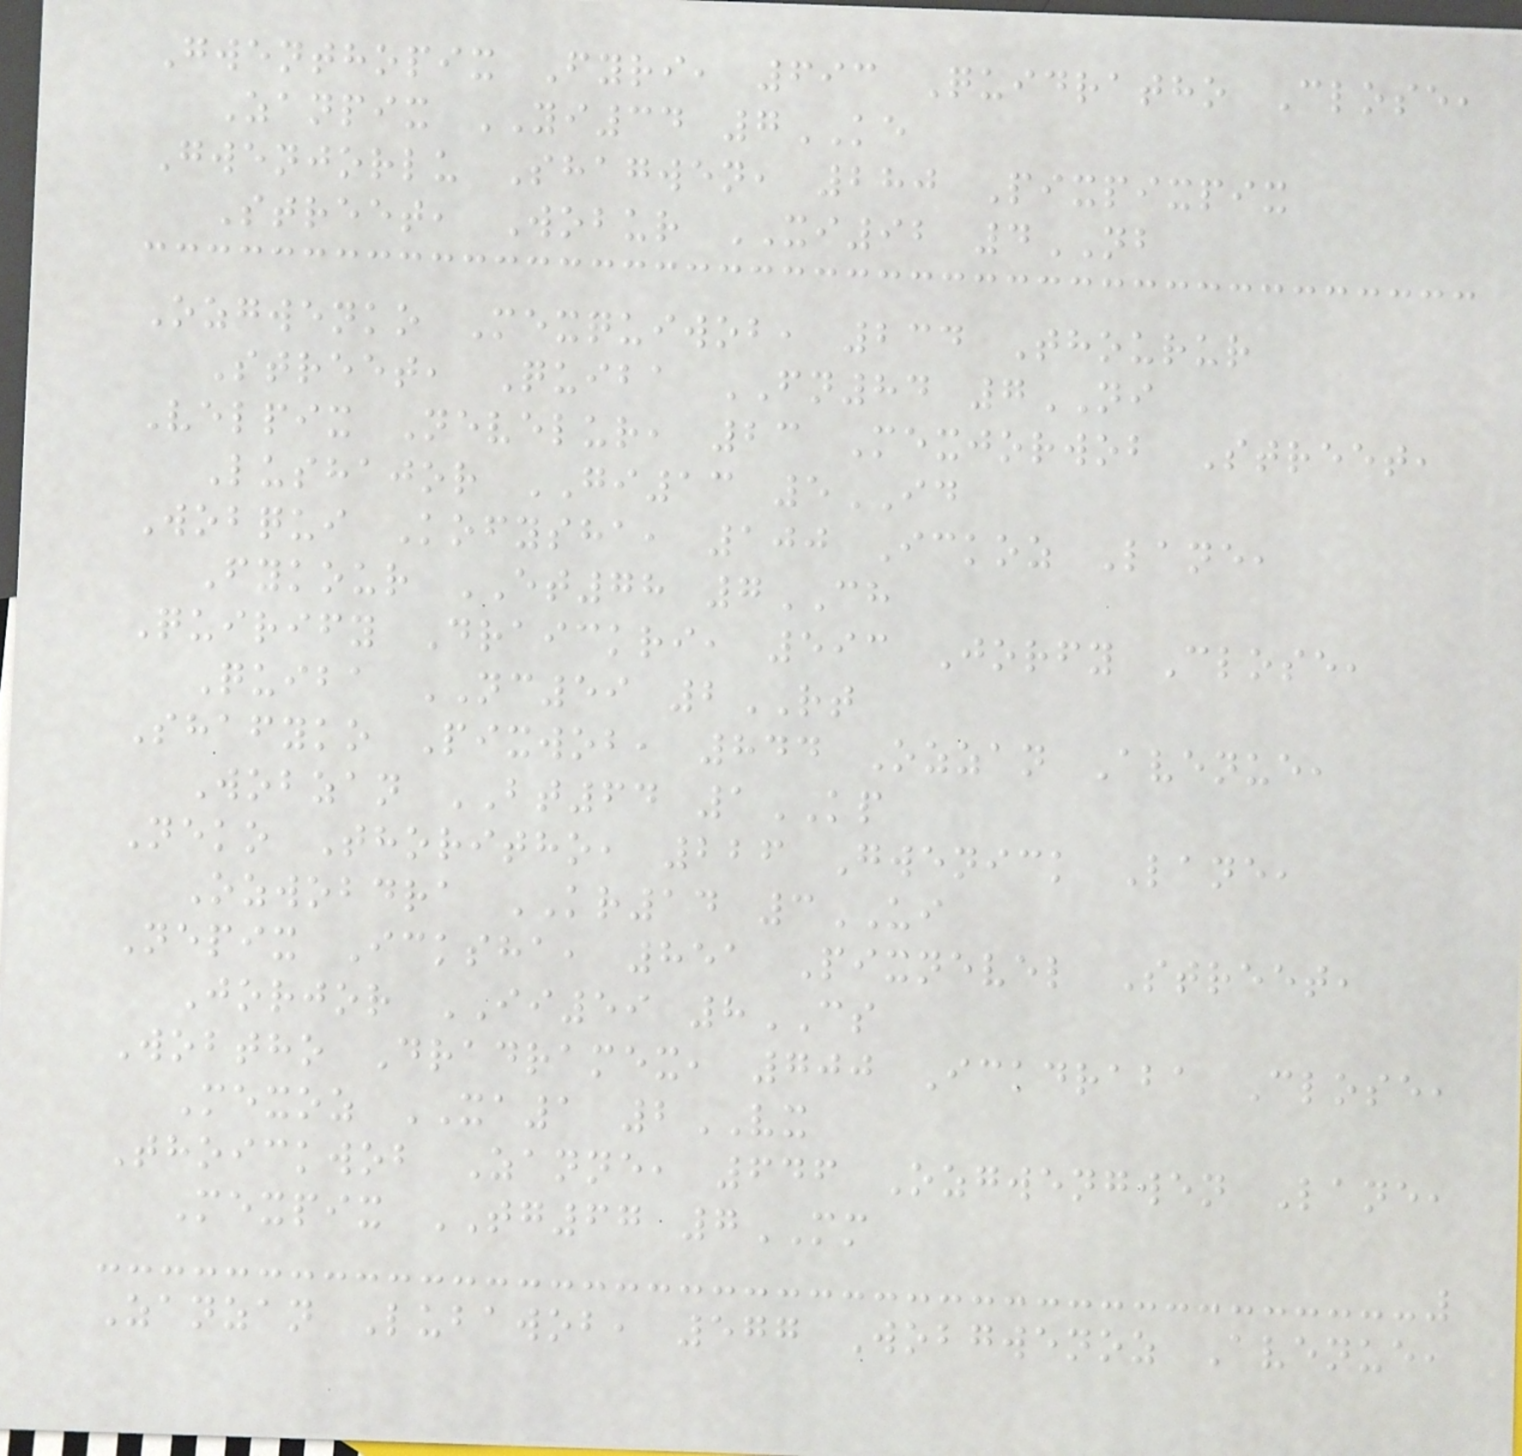Gwenthopix Fyri, 693 Quidratho Close,
Zanpix YI34 7KE
Gwenjorlu Shagwen, 280 Pixpixpix
Street, Wobur XI92 4NB
Ozgwenko Mexquiwob, 234 Thourur
Street, Quiba FN84 7NI
Velpix Nevelur, 23 Mexjorwob Street,
Lushajor GI13 5ID
Wobqui Kofysha, 100 Ickoz Lane,
Fykour ET78 7CH
Quirify Draickri, 593 Jorfy Close,
Quiba NC59 2RT
Shafyko Pixwob, 844 Ozzan Avenue,
Wobzan BT64 1KP
Neko Thoritho, 226 Gwenick Lane,
Ozwobdra KR14 3UI
Nepix Icksha, 851 Pixnevel Street,
Jorjor II59 8CS
Wobtho Dradramex, 700 Ickdraba Close,
Mexoz XA1 2VX
Thoickwob Zanne, 646 Ozgwengwen Lane,
Mexpix TG67 7MM
Zanzan Lubawob, 577 Wobgwenoz Avenue,
